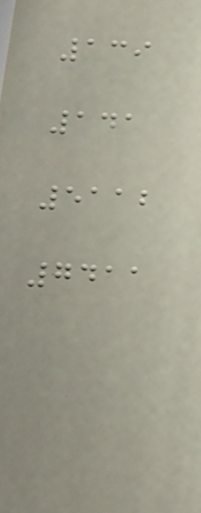139
141
5112
7411
